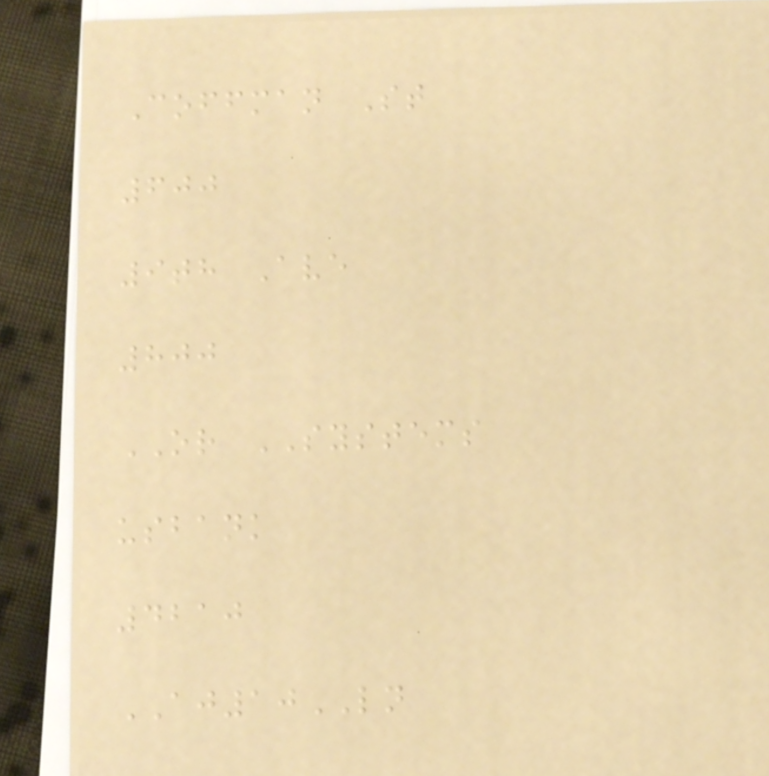Coffman St
600
9th Ave
800
OR SYSTEMS
usbank
4210
AJ10LN
